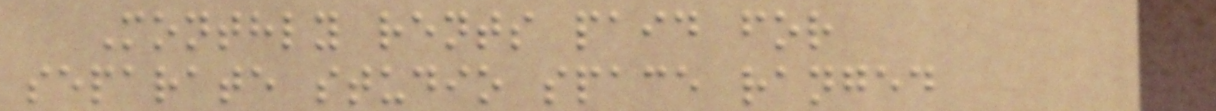Monthly rents paid for
separate studio space ranged
